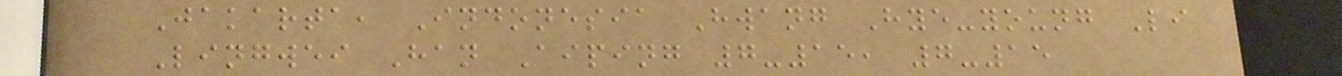Jakarta, Indonesia Hwang Hye-young Li
Lingwei Han Aiping 7-15, 7-15
